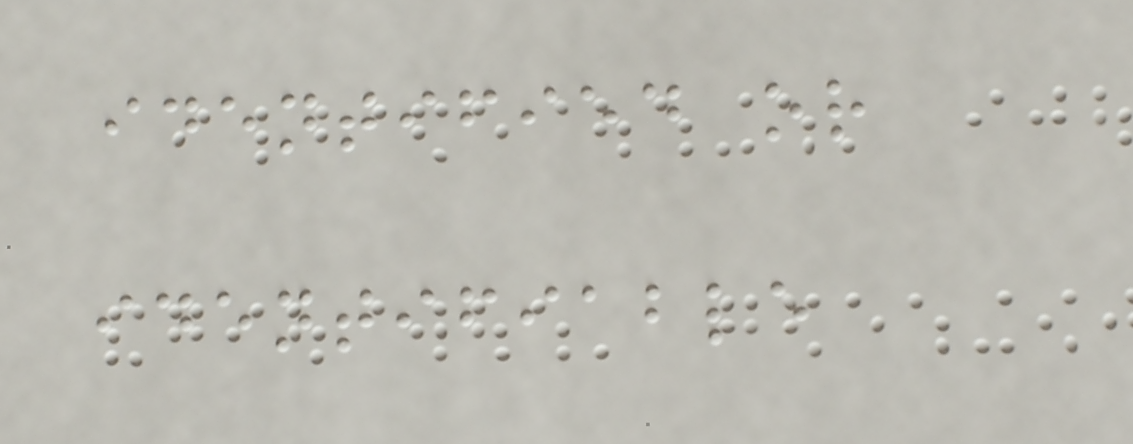identified or
identifiable
